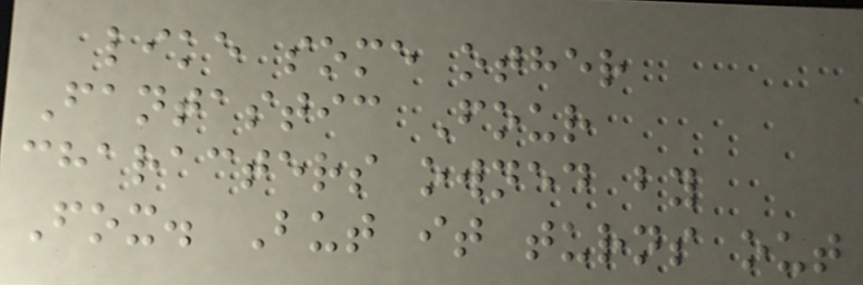like some other
Fantastic Four
characters owned by
Fox. But it turns out
